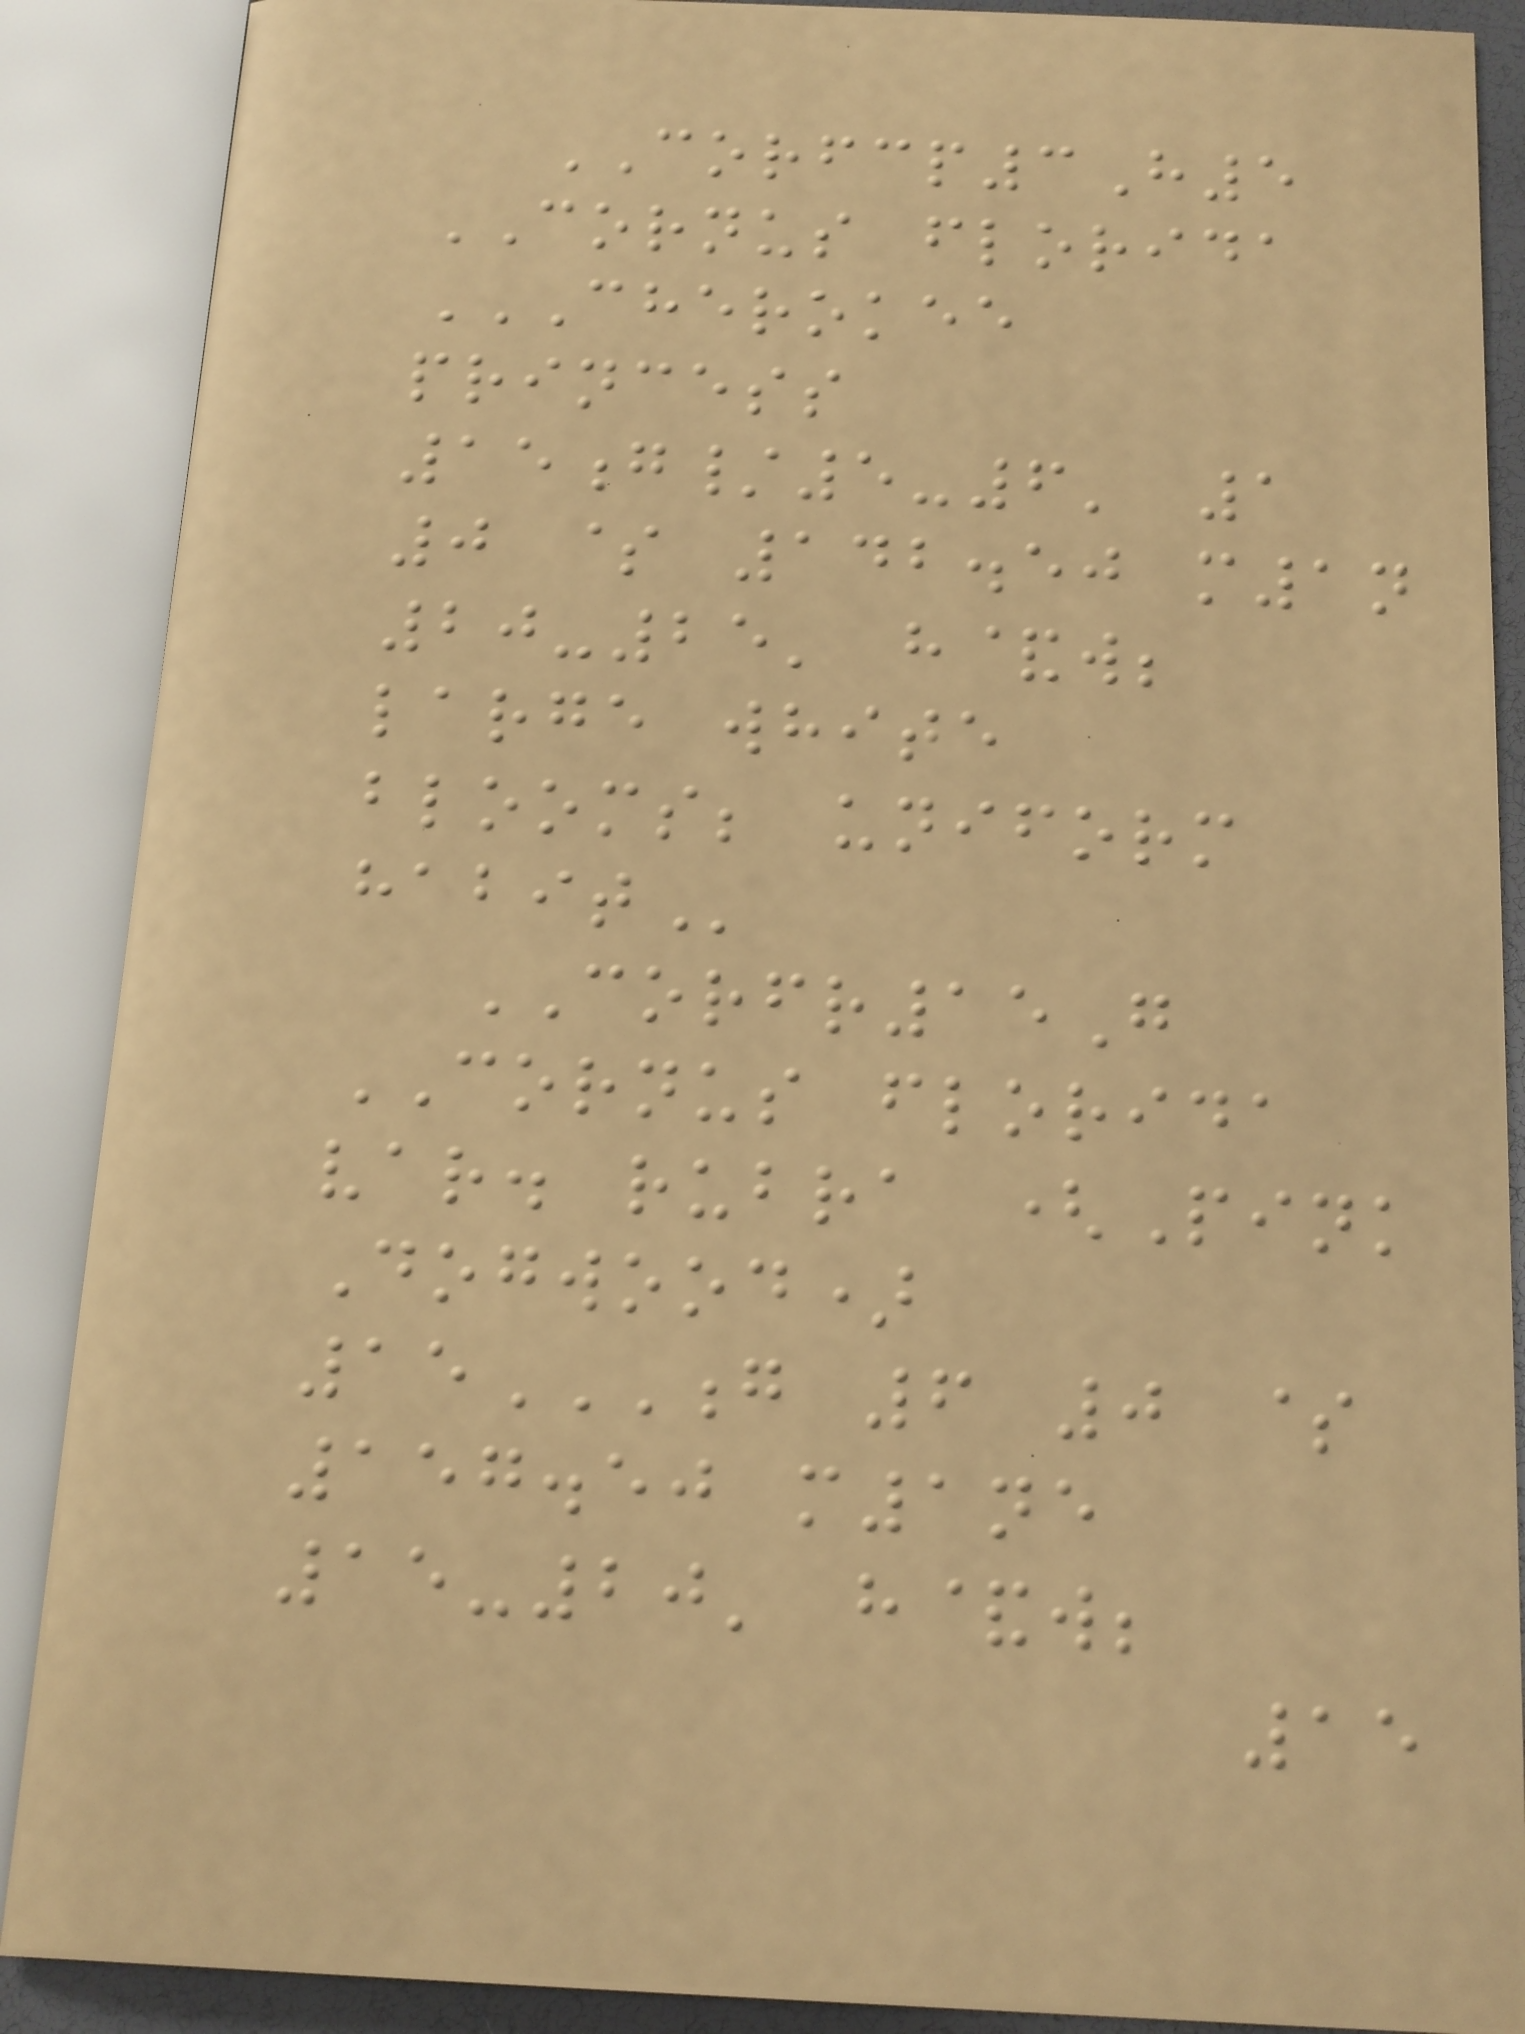CORFCP3H5
CORNUS florida
CHEROKEE
PRINCESS
15G/5-6' 1
0 $ 142.50 M1N
20-25' H&W;
LARGE WHITE
BLOOMS; UNIFORM
HABIT
CORFR15G
CORNUS florida
var. rubra (Pink
Dogwood)
15G 6 0 $
157.50 M1NE
15-20' H&W;
15
